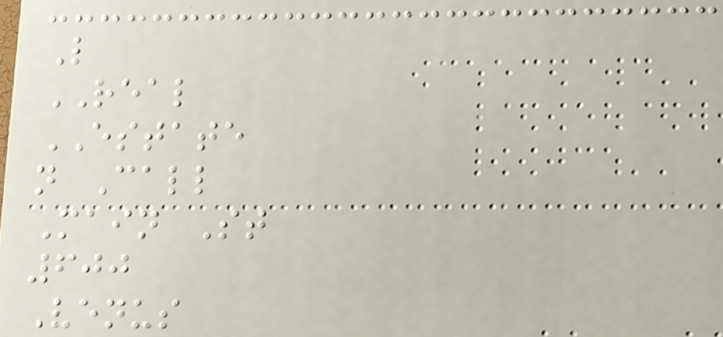L
REAL
ESTATE
n Call
Main St
600
Venus
